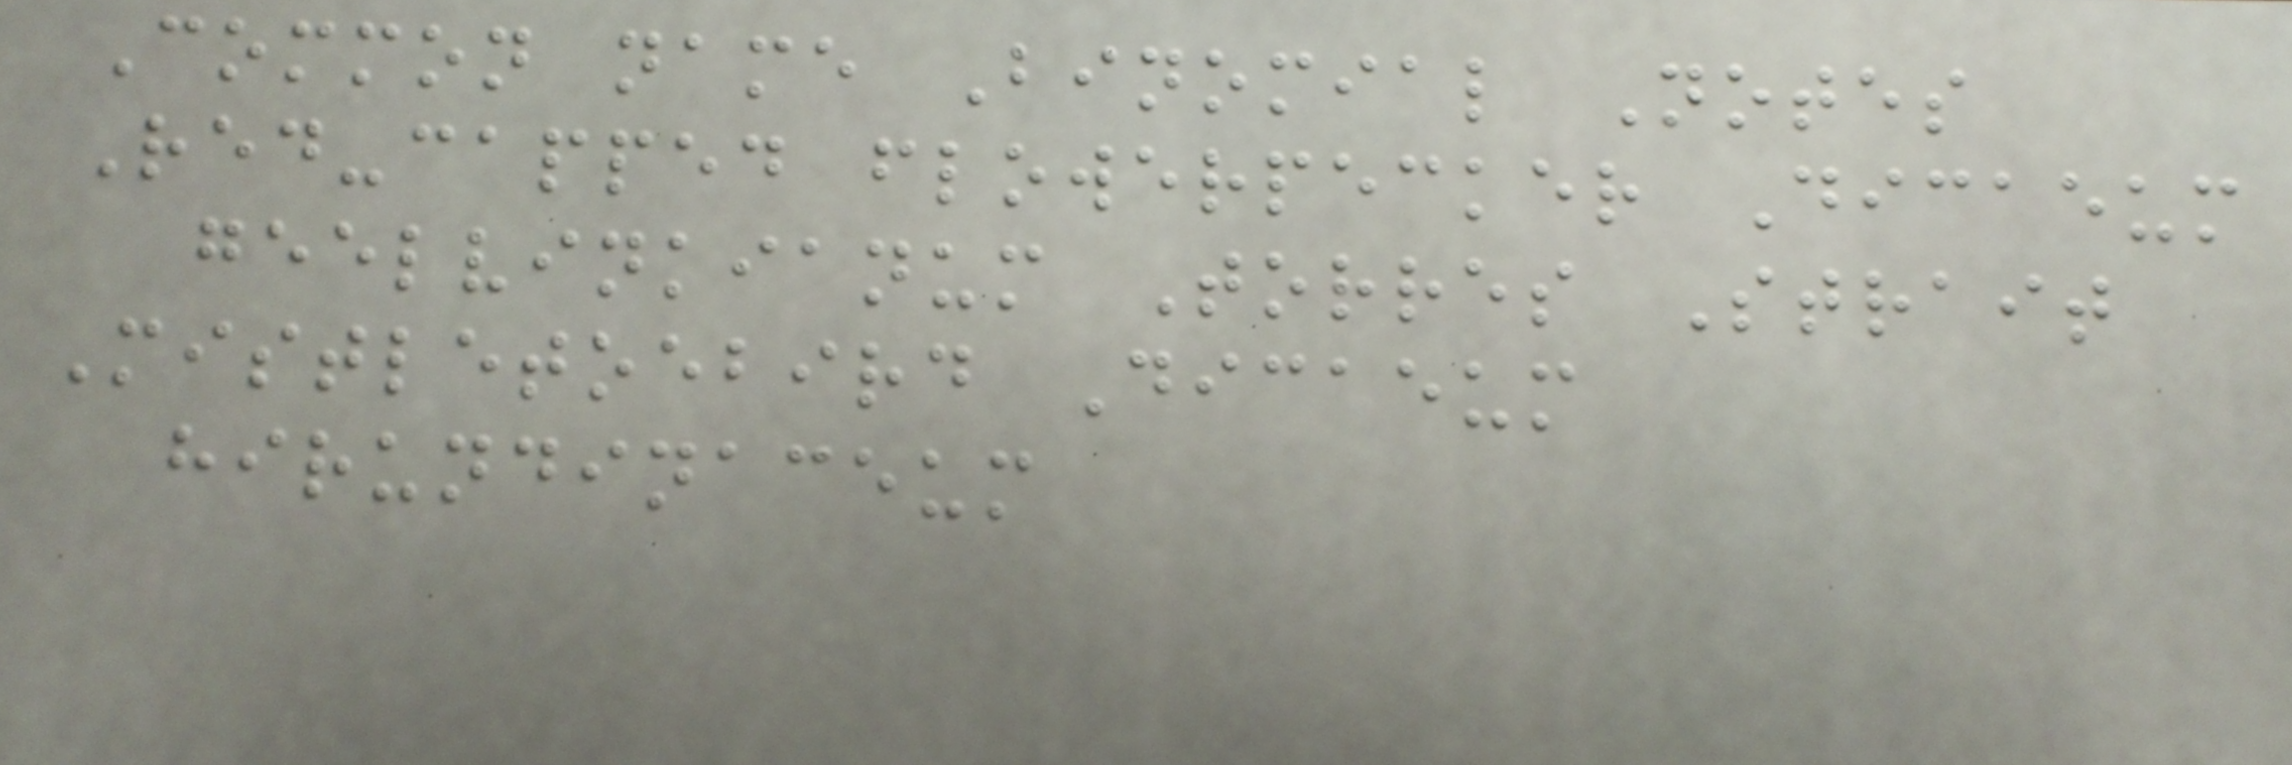Common name Binomial Notes
Red-capped flowerpecker Dicaeum
geelvinkianum Torres Strait
Mistletoebird Dicaeum
hirundinaceum
